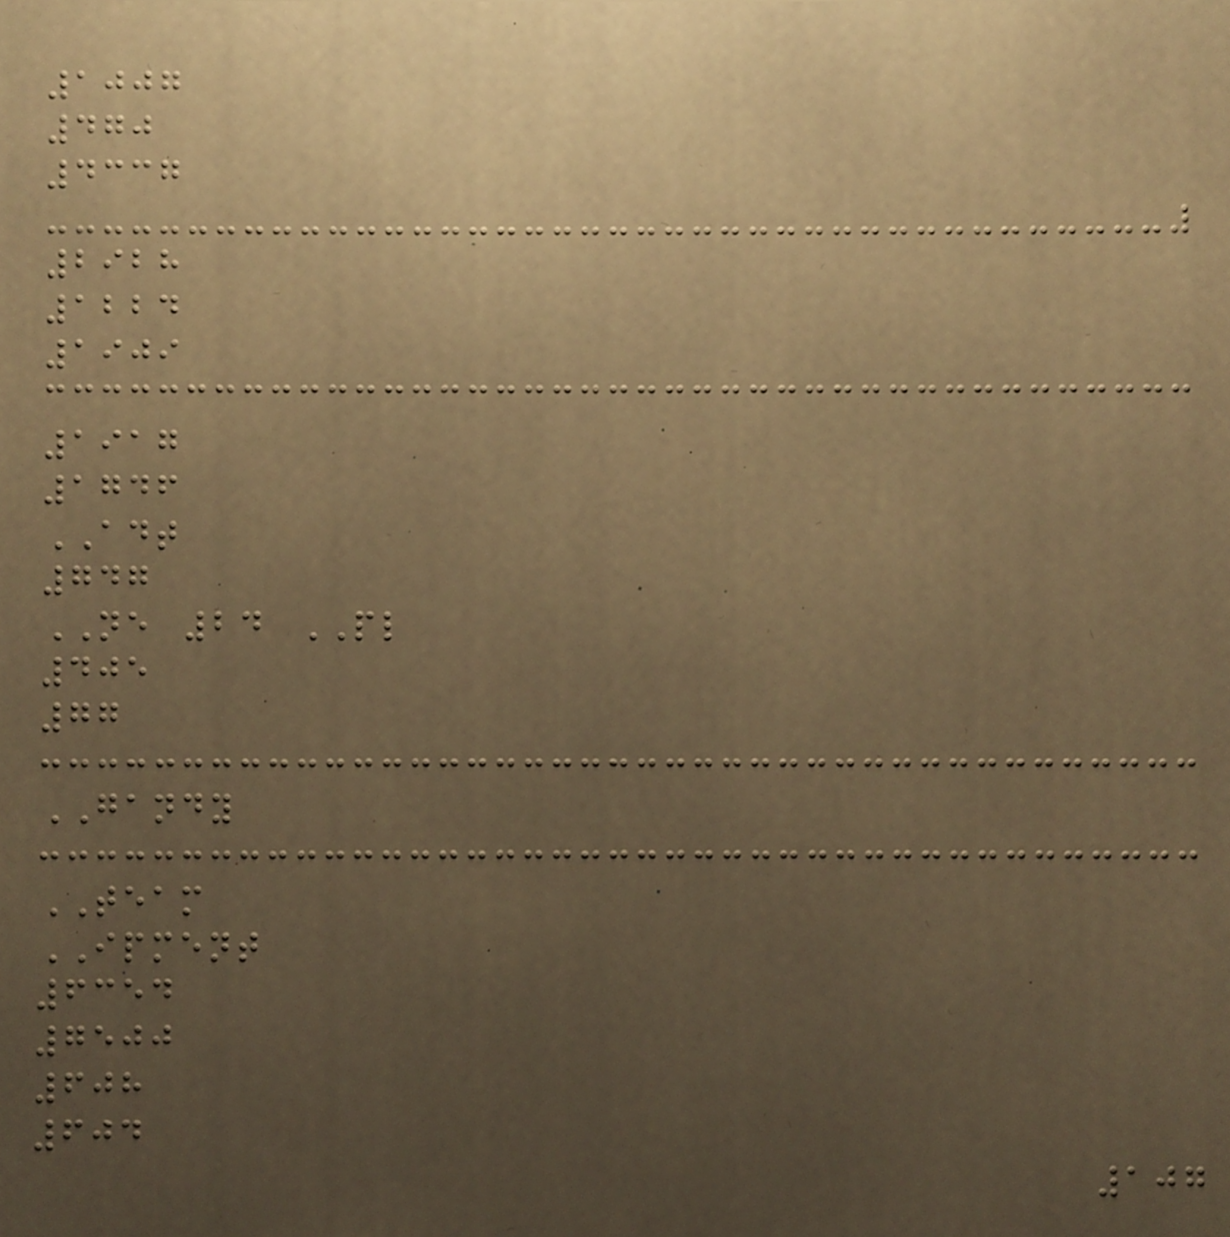1007
470
4337
2928
1224
1909
1917
1746
ADT
747
NE 24 PL
405
77
GANDY
TEAM
IPMENT
6354
7500
608
604
107
